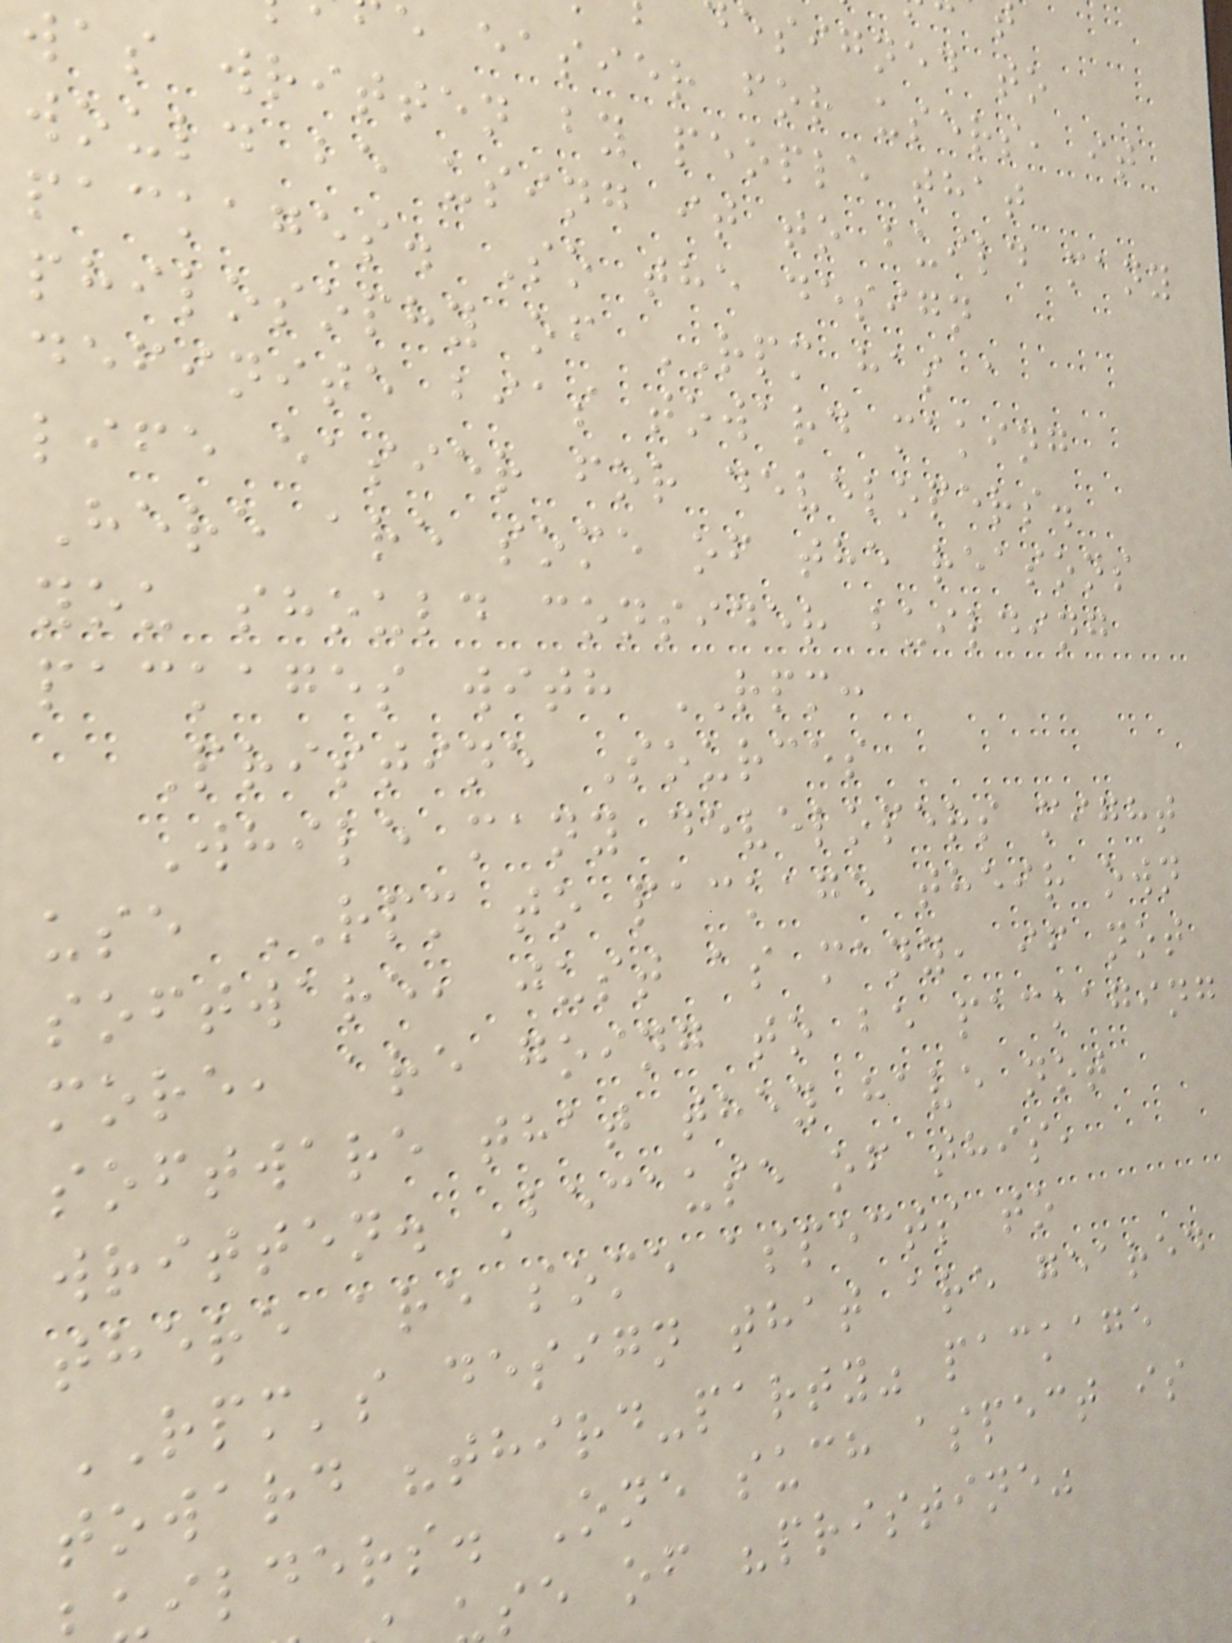esigned to
e easier for users, it
was written by people that
would be using it to build many
packages. So the design
philosophy of RPM has a
definite bias toward making
life easier for developers.
Here are some of the reasons
you should consider building
packages with RPM:
Pristine Sources
While many developers might
use RPM to package their own
software, just as many, if not
more, are going to be packaging
software that they have not
written. Because of this,
there are some aspects to
RPM's design that are geared
toward "third-party" package
ilders. One such aspect is
se of "pristine"
